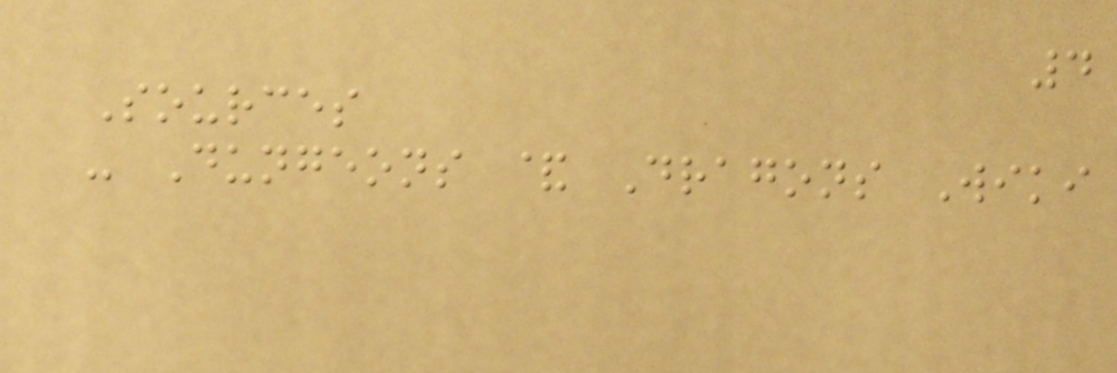4
Sources
- Dungeons & Dragons Wiki
